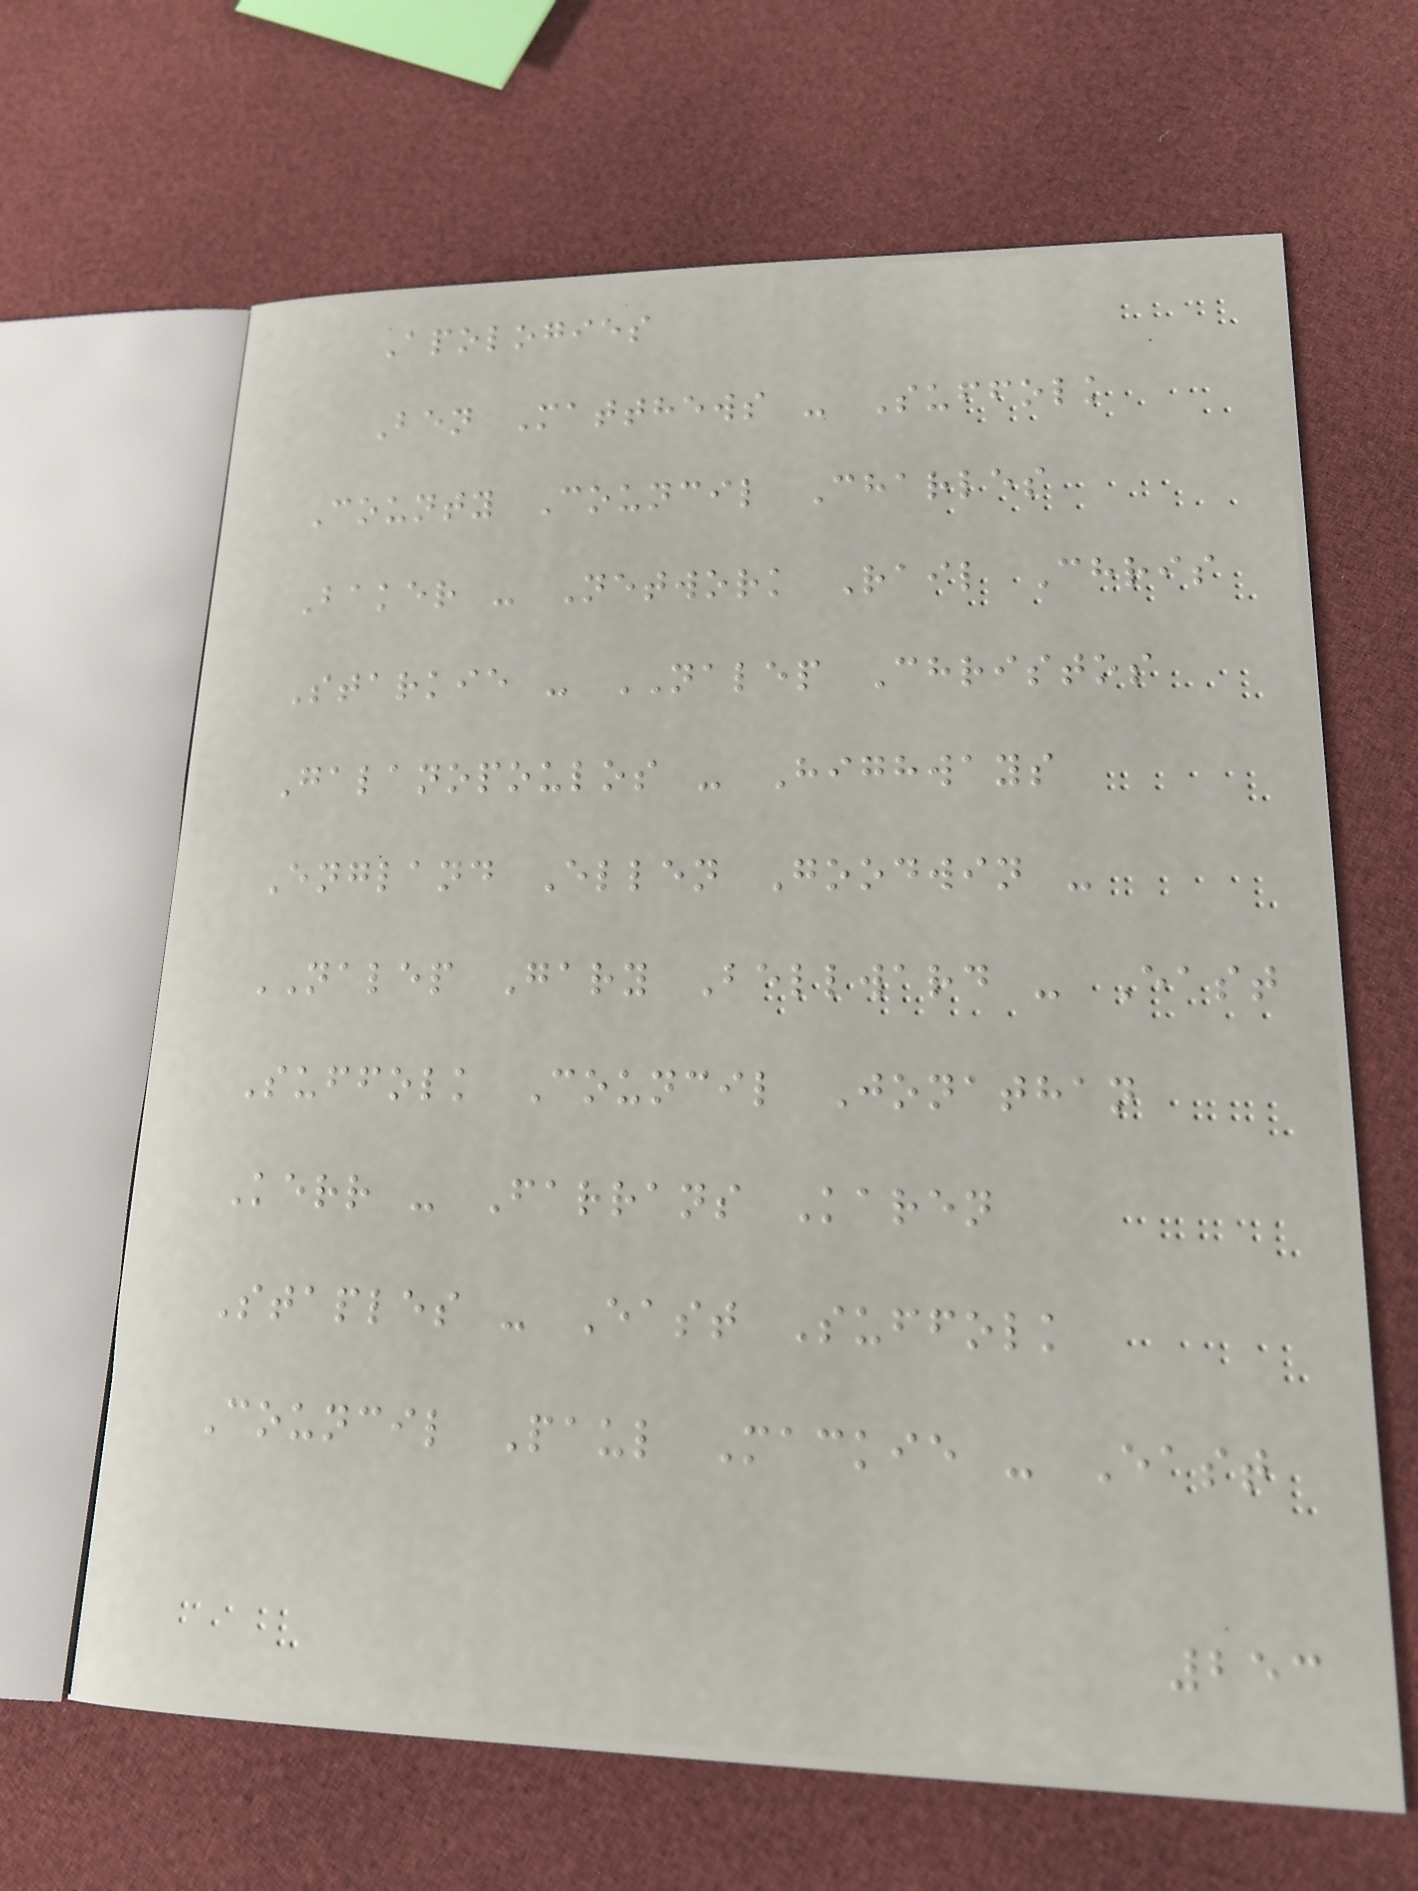Apologies
Ben Matthews - Suffolk
County Council Charles
Baker - Network Rail Chris
Starkie - NALEP Christos
Galanopoulos - Highways
England Ellen Goodwin -
NALEP Gary Bellward - East
Suffolk Council Jonathan
Kerr - Farrans Karen
Staples - East Suffolk
Council Paul Mackie - East
253
